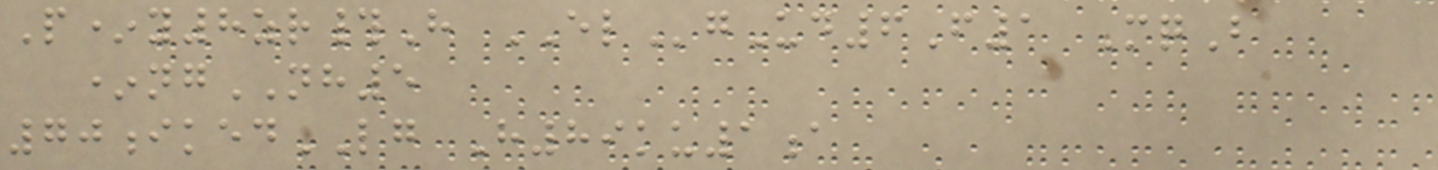P*y8zr#H ELgUd6F1 MqB
*ngNH5
70ikedLG H89ku1a
